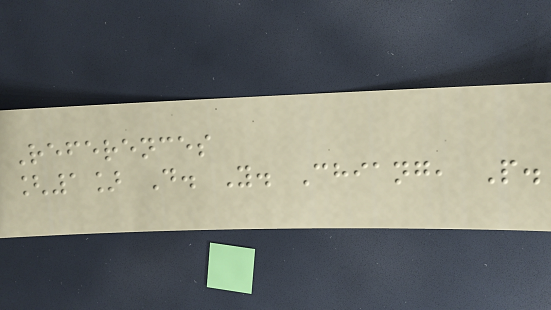References
[1] D. Y. Chiang, P.
